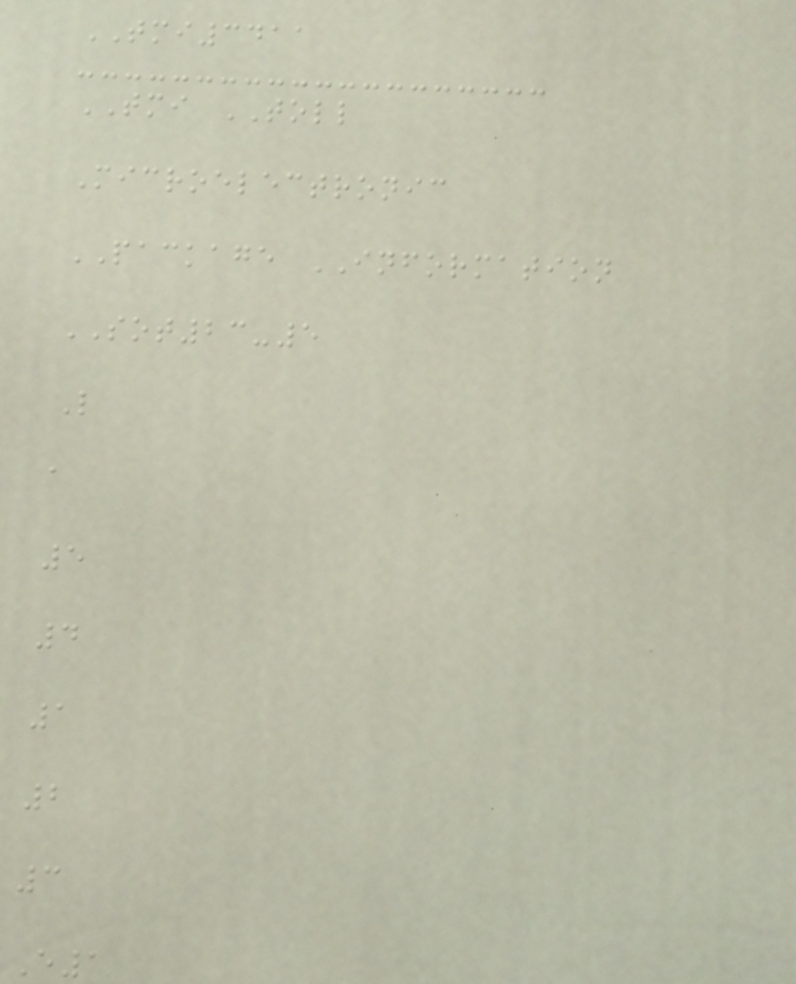TMI3411
TMI TOLL
Microelectronic
PACKAGE INFORMATION
SOT23-5
L
a
5
4
1
2
3
E1
